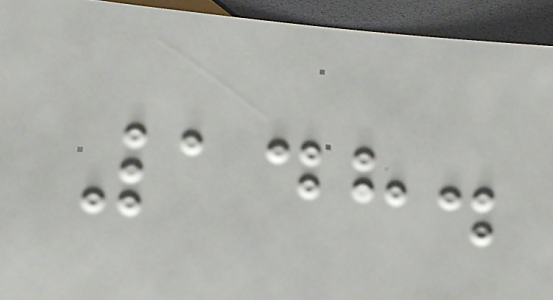148.
